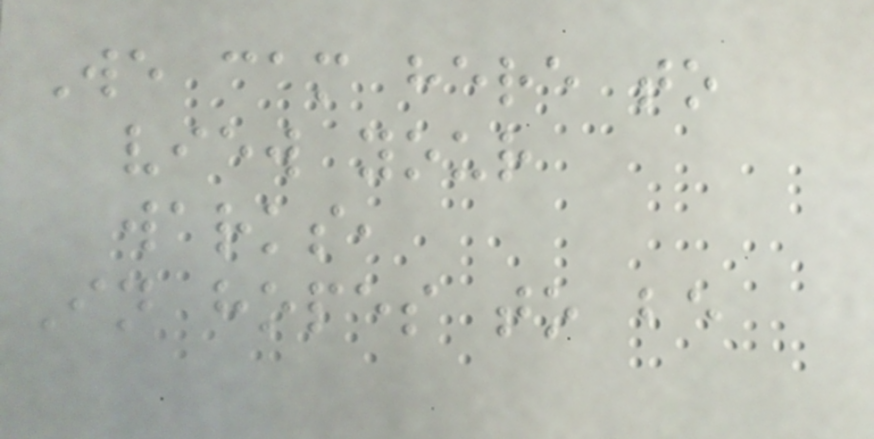We cam here to
view your
warks,
In hopes to be
